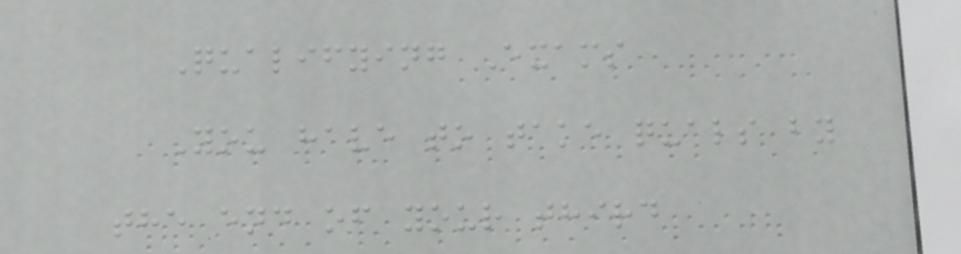Qualifying Exams
You have to take quals by
the end of your third
